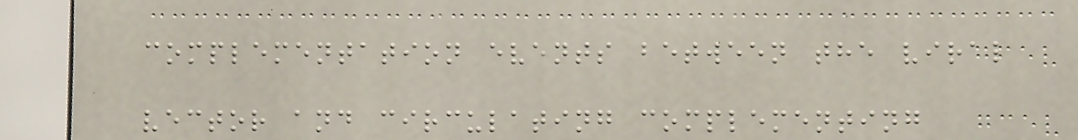complementation events between the viral
vector and circulating complementing
